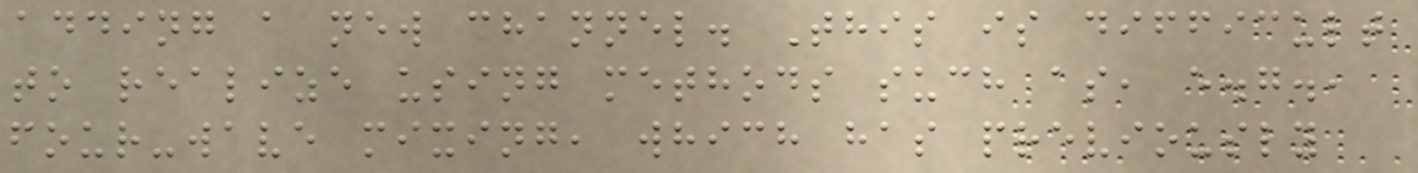adding a new channel. This is difficult
to realize using methods such as, e.g.,
four-wave mixing, which has previously
